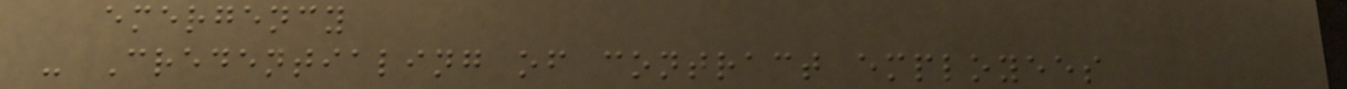emergency
- Credentialing of contract employees
